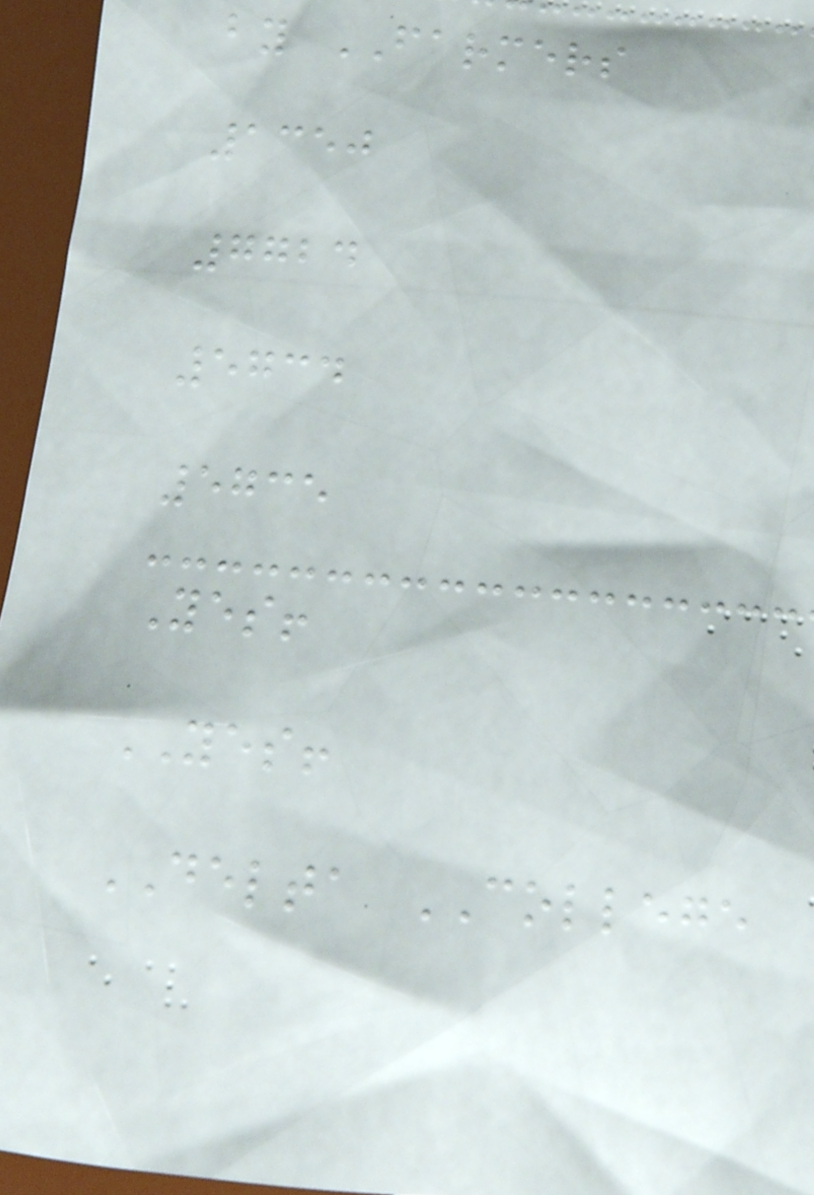by FARMERS
1350
7724
5734
5735
Yes!
YES!
DELTA COLLEGE
